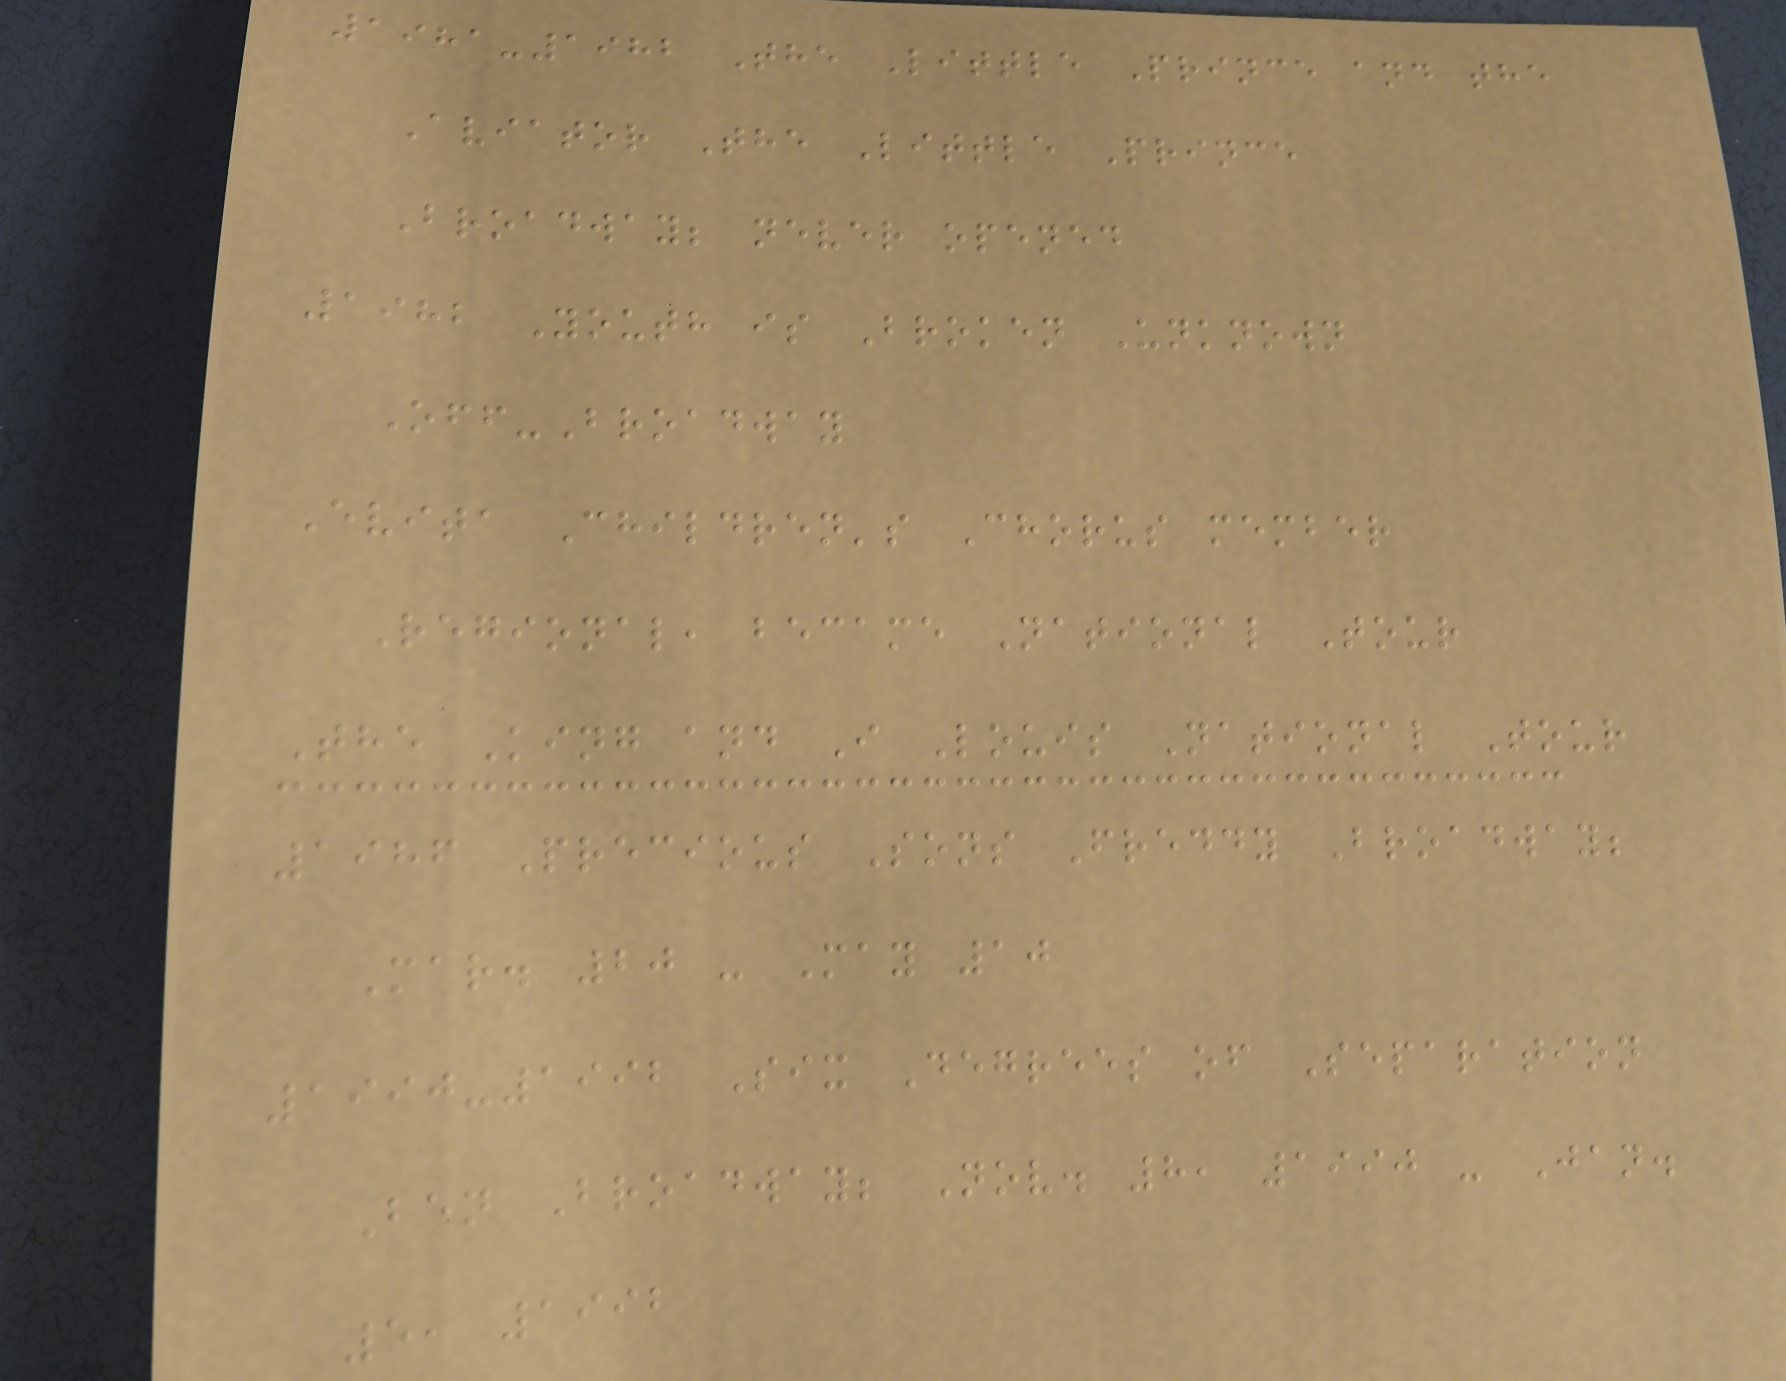1981-1982 The Little Prince and the
Aviator The Little Prince
Broadway; never opened
1982 Youth is Broken Unknown
Off-Broadway
Evita Children's Chorus member
Regional, became National Tour
The King and I Louis National Tour
1986 Precious Sons Freddy Broadway;
Mar. 20 - May 10
1990-1992 Six Degrees of Separation
Ben Broadway; Nov. 8, 1990 - Jan.
5, 1992
